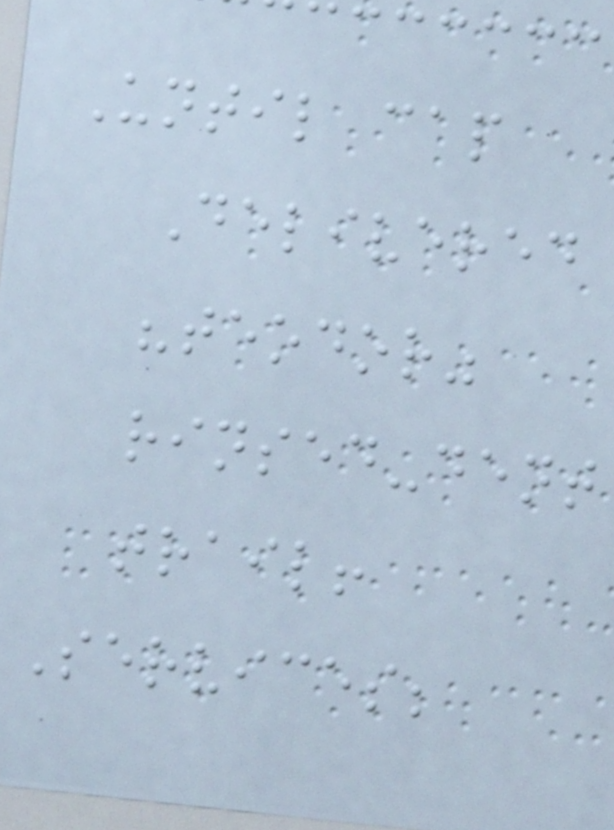Until cap
Delivered
"teodor"
rinsed-dent
trail!
Services;
